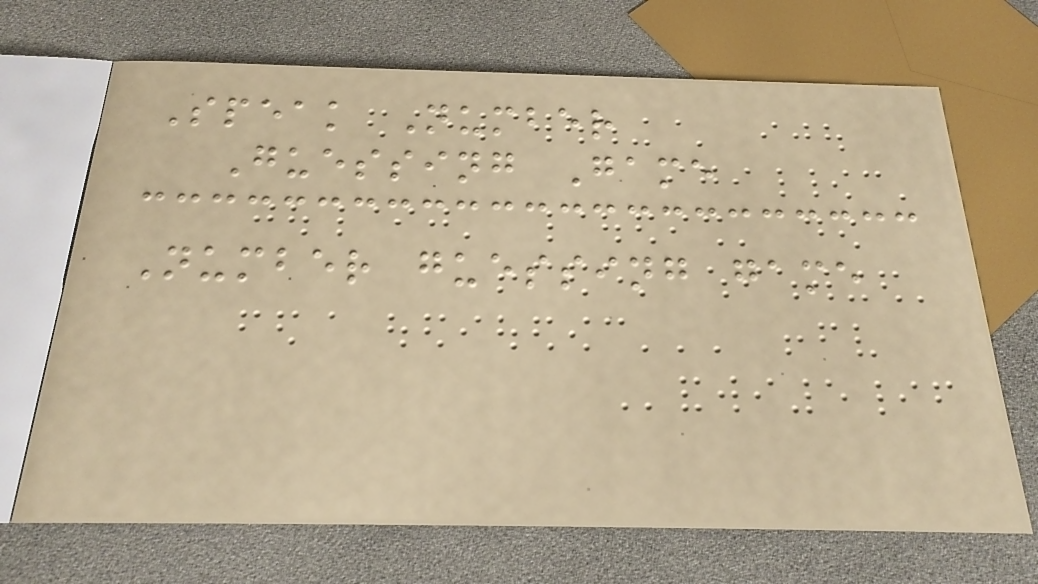Speak Number
Guessing Game
Number guessing game
